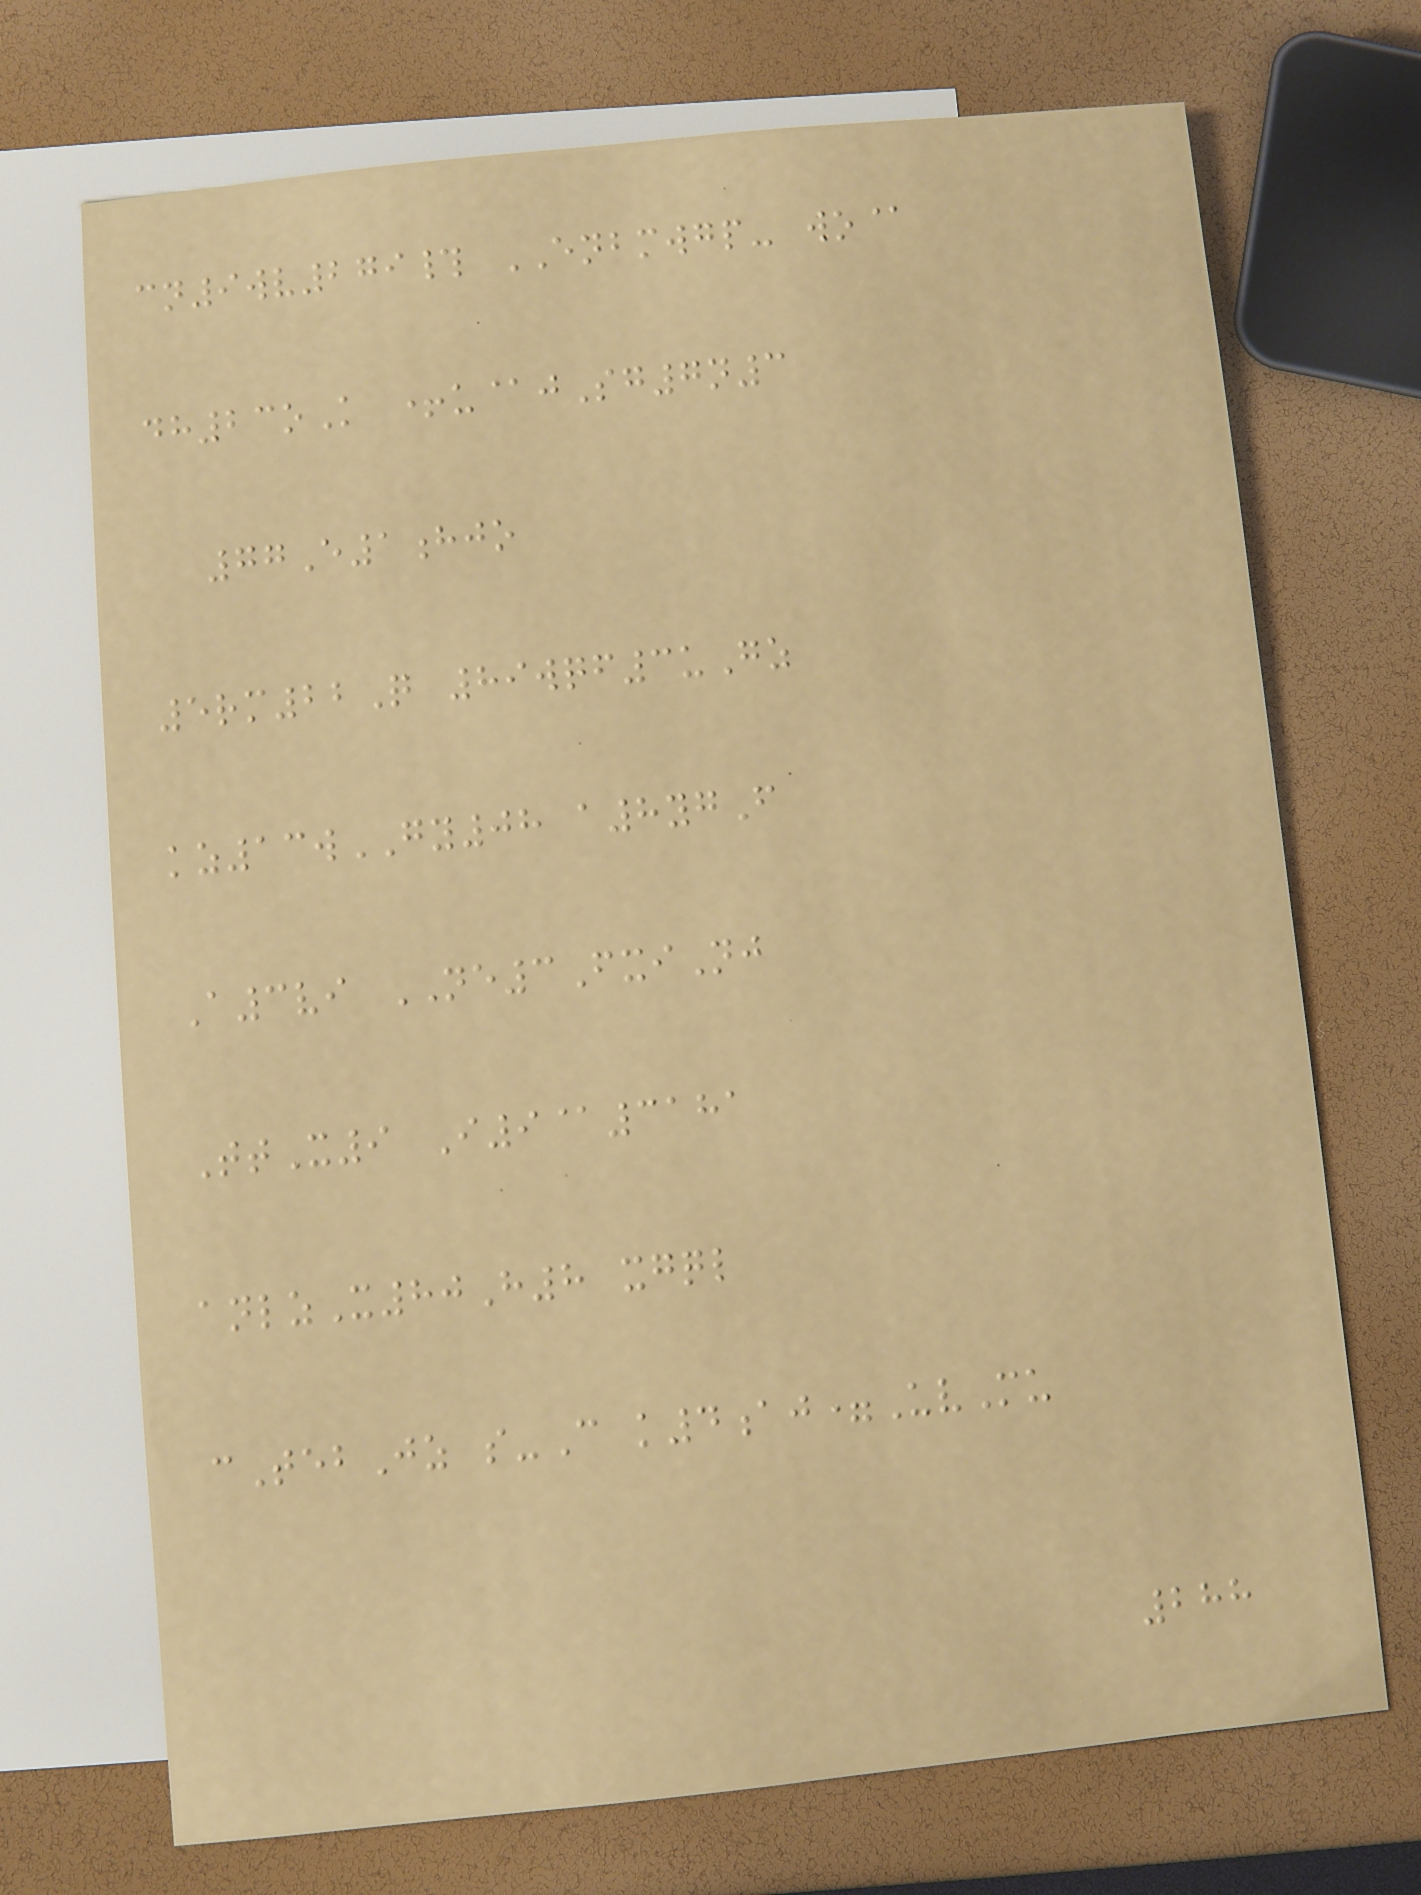cn9wv279# ENBMWGP- wo@
dh23oK +u@jSg7n3
77E1hjo
5rm22Q 89wqf3uGz
kz13wGY08 a8ygF
A3vi NE3FxiNj
TtX9 I9@3181
anlzX80H8 xgql
cTebJz s-C k4aj=UvMu
288
